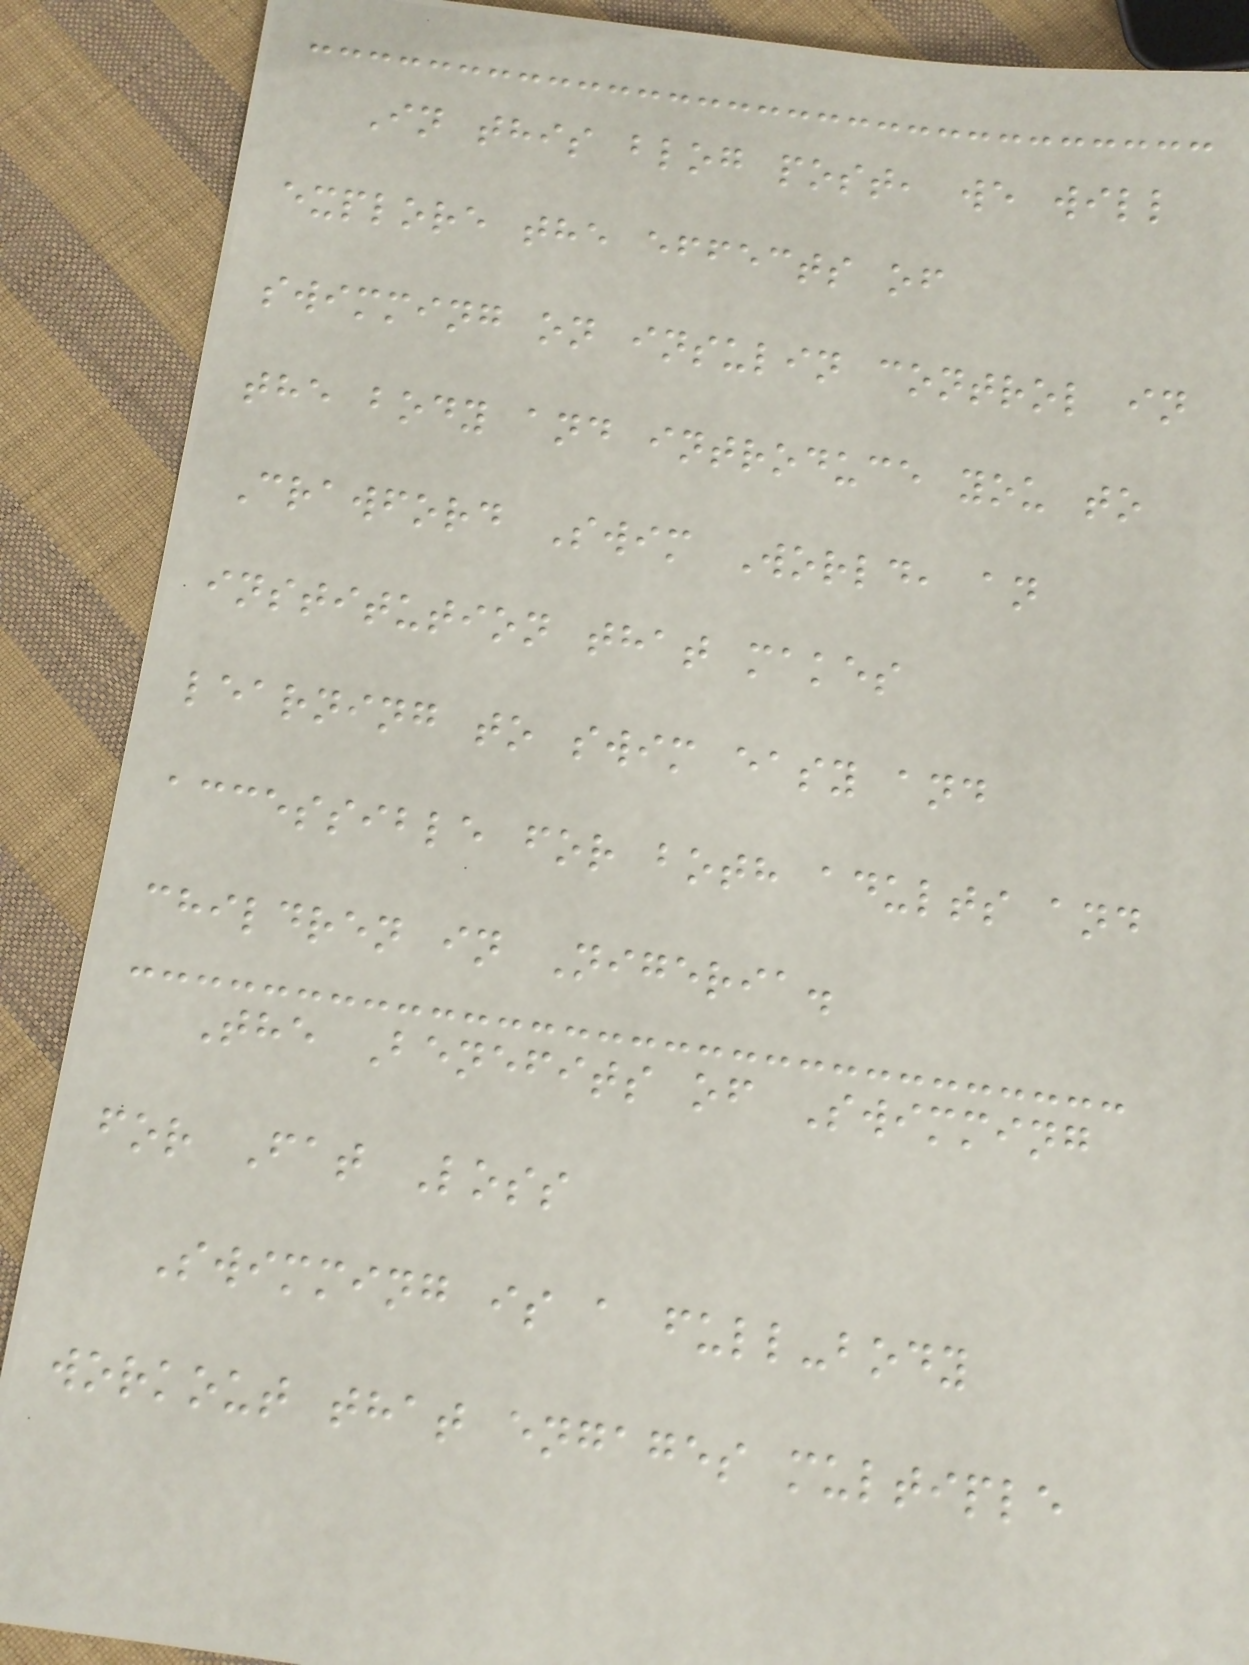In this blog post, we will
explore the effects of
swimming on insulin control in
the body and introduce you to
Crawford Swim World, an
institution that makes
learning to swim easy and
accessible for both adults and
children in Nigeria.
The Benefits of Swimming
for Fat Loss
Swimming is a full-body
workout that engages multiple
